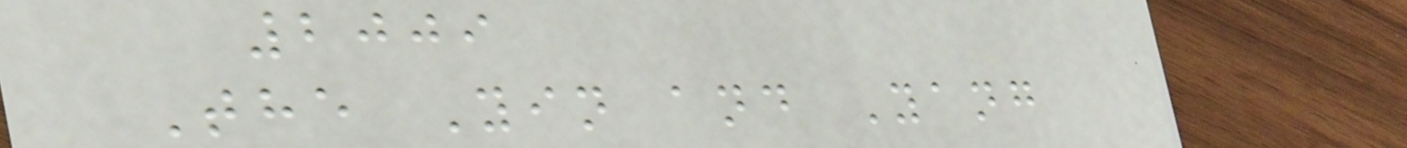2009
The Yin and Yang
